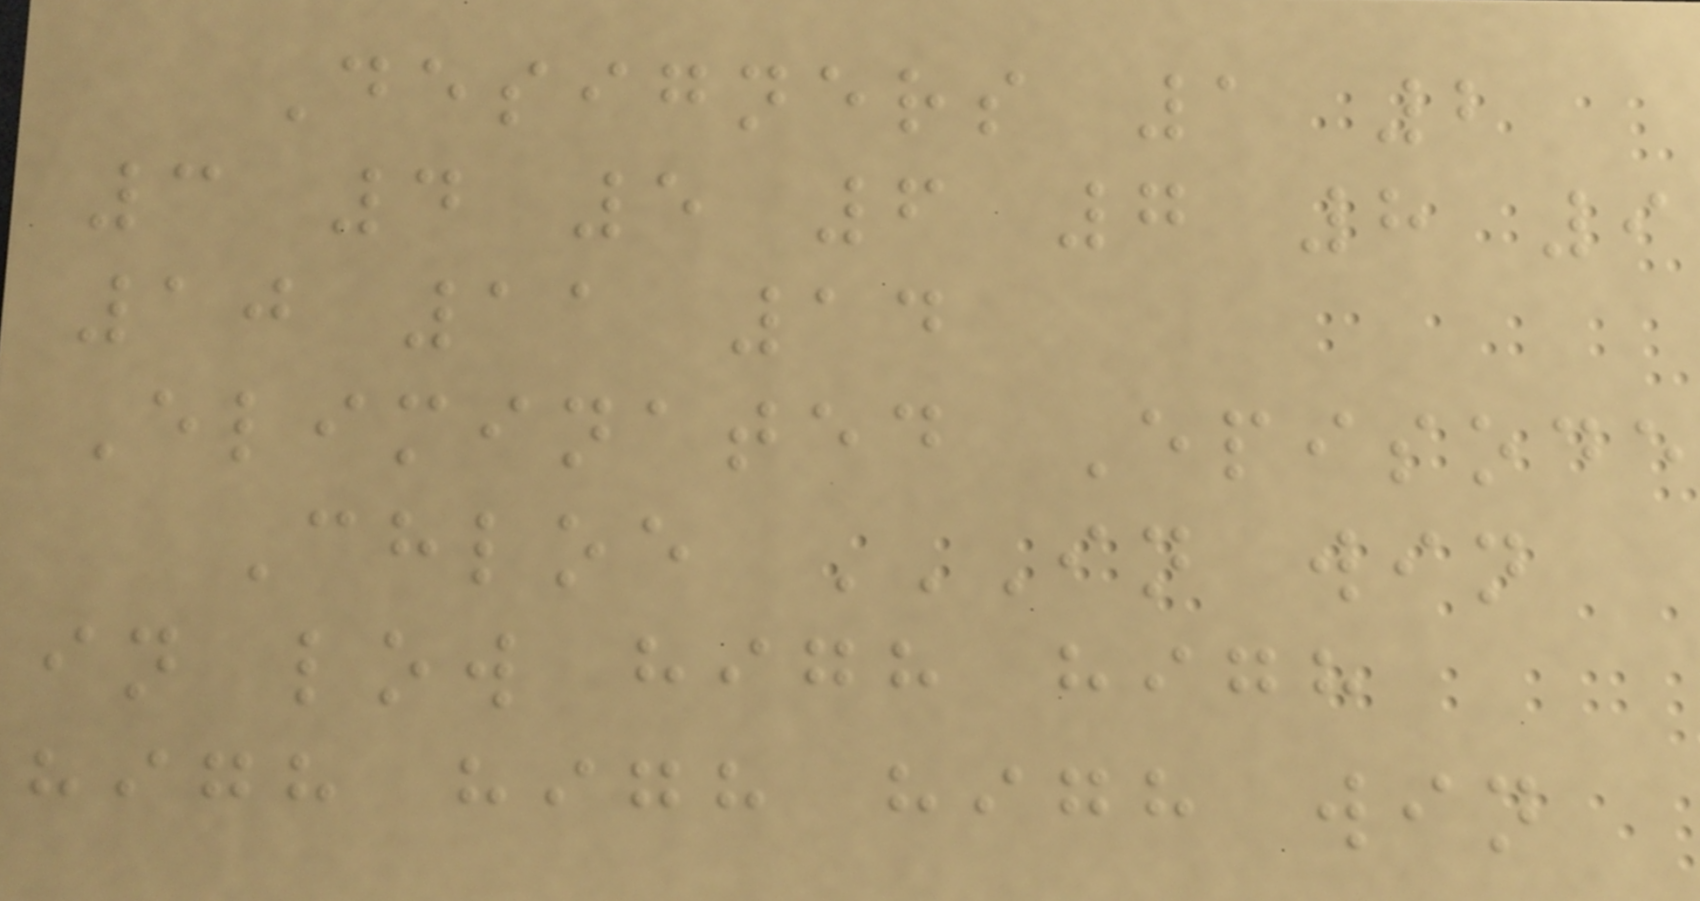Designers 1 2
3 4 5 6 7 8 9
10 11 14
Eliminated Episode
Chloe IN WIN
IN LOW HIGH HIGH
HIGH HIGH HIGH WIN
